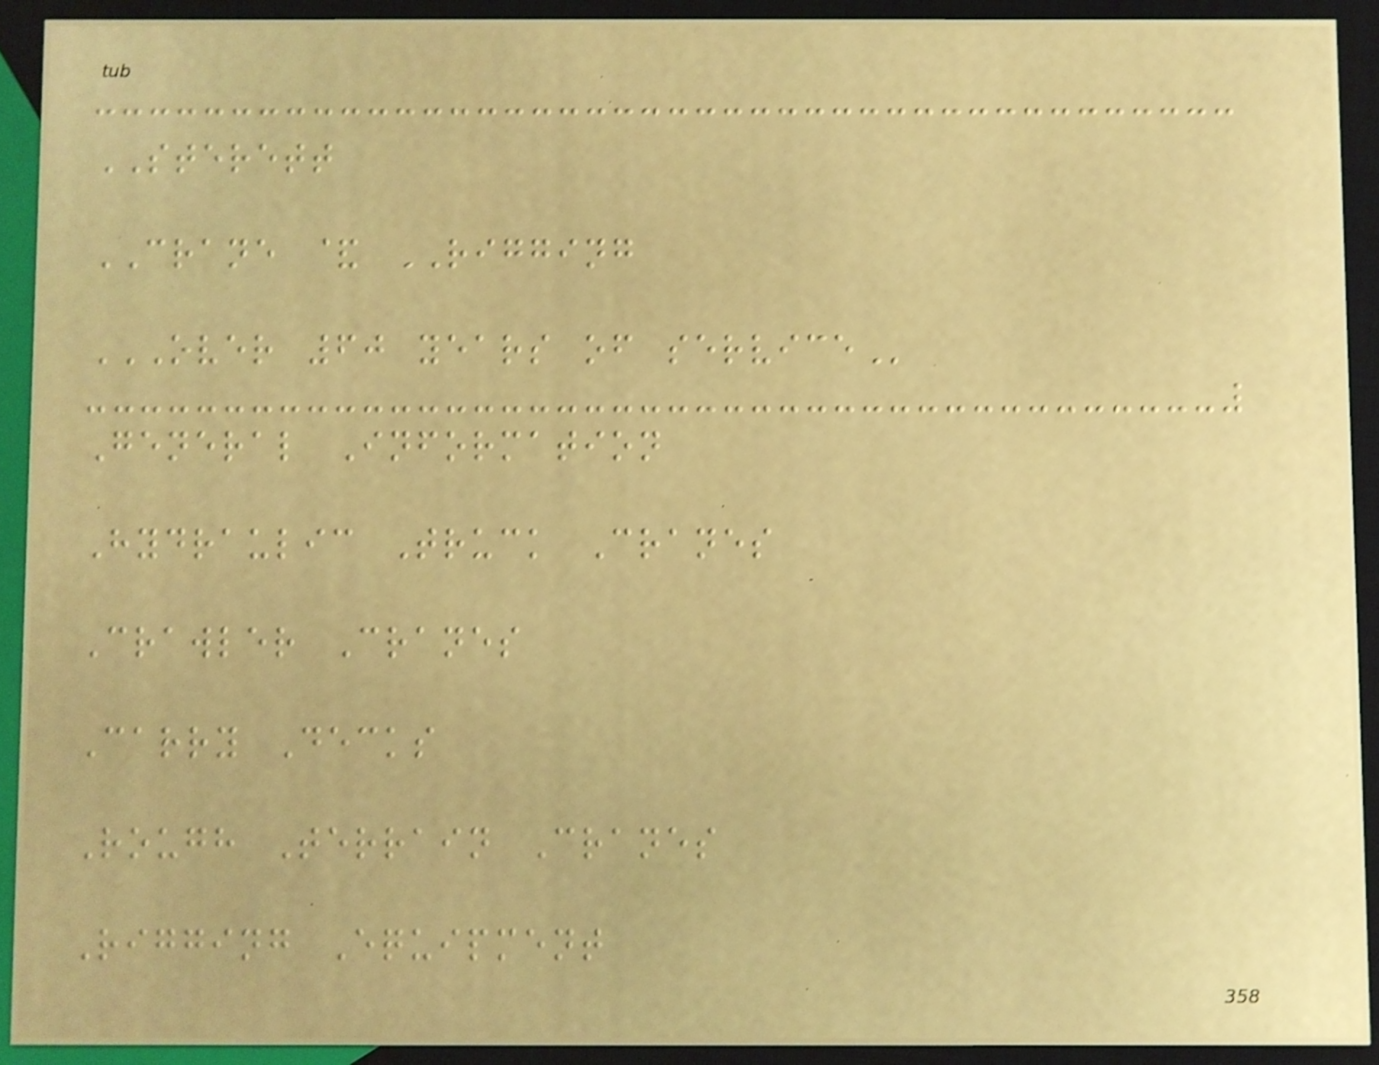STERETT
CRANE & RIGGING
OVER 60 YEARS OF SERVICE
General Information
Hydraulic Truck Cranes
Crawler Cranes
Carry Decks
Rough Terrain Cranes
Rigging Equipment
